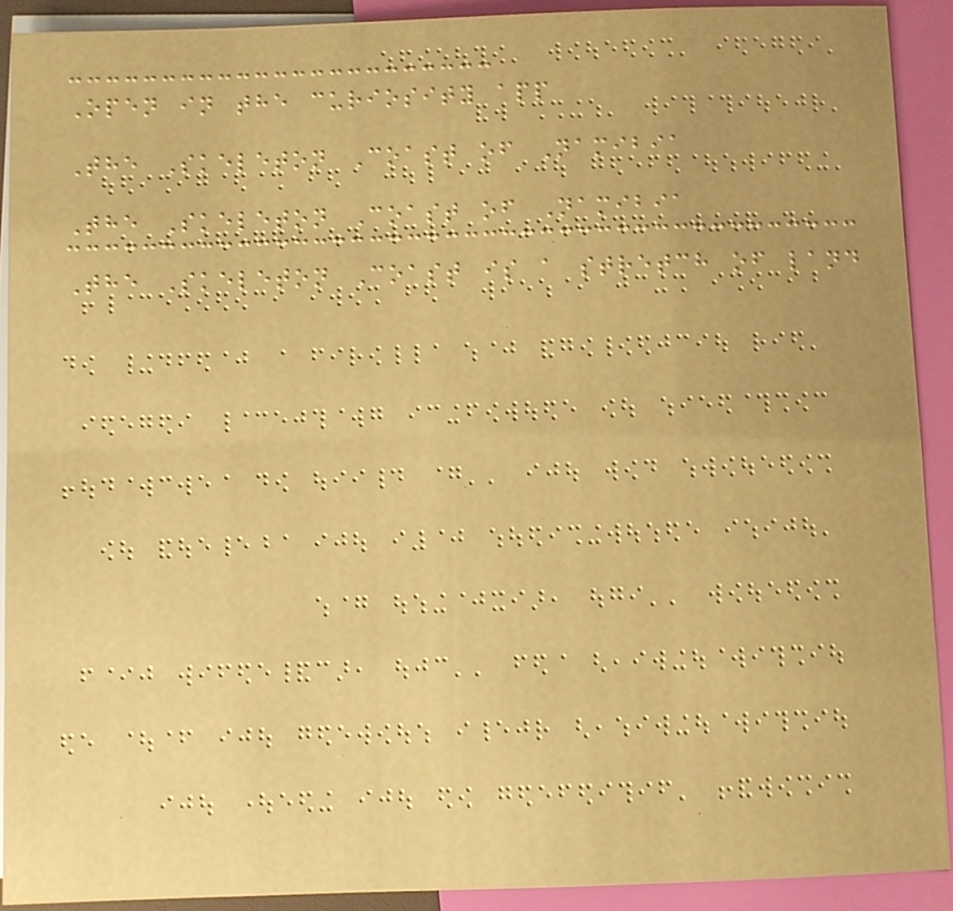Open in the curiosity app
The Skeleton Coast of Namibia
The Skeleton Coast of Namibia
The Skeleton Coast is a stretch of land
